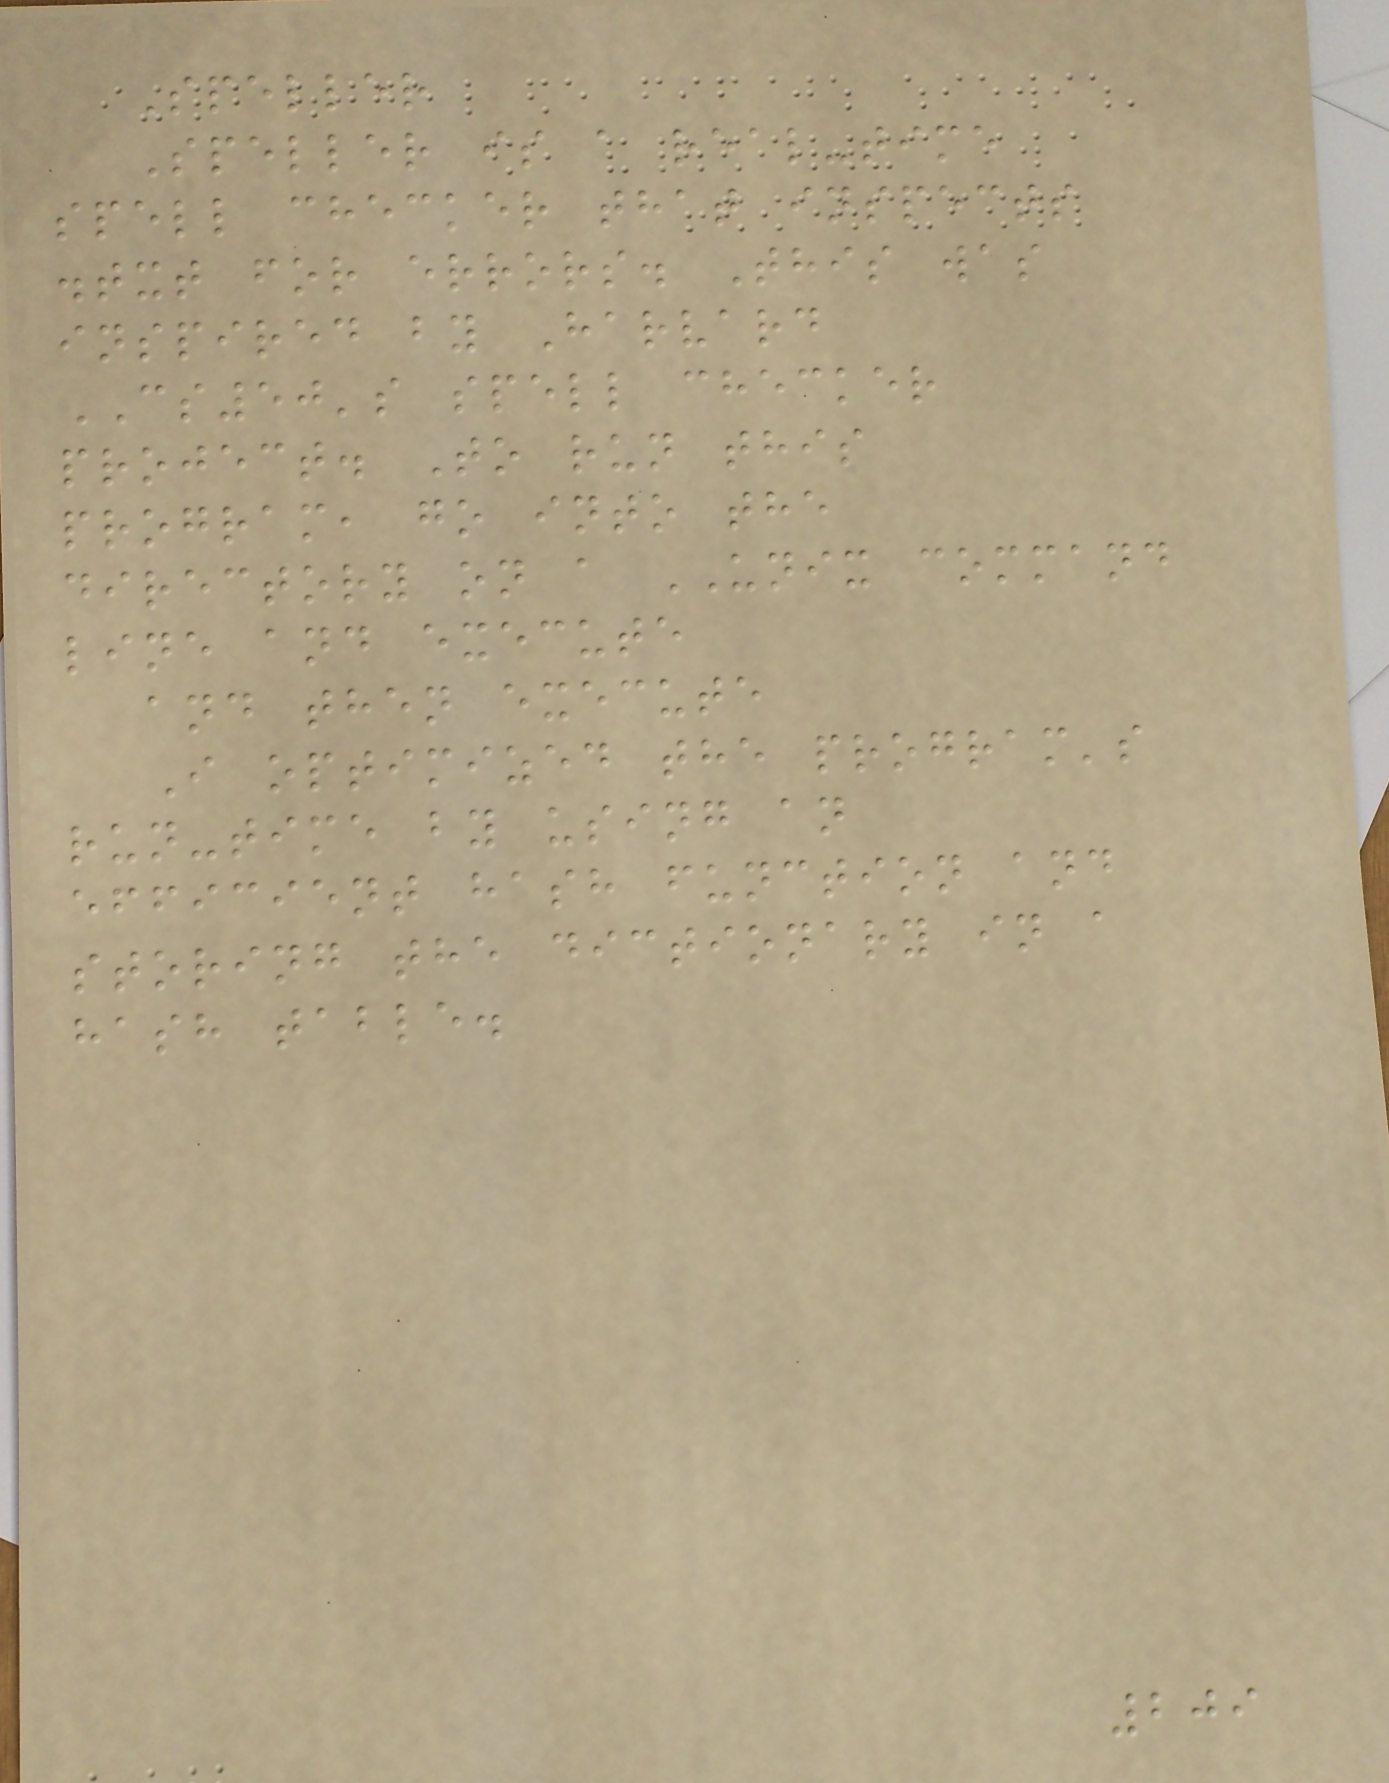Speller
Speller is a real-time
spell checker that inspects
.txt for errors. This was
inspired by Harvard
CS50's spell checker
project. To run this
program, go into the
directory on a UNIX command
line and execute
and then execute
I optimized the program's
run-time by using an
efficient hash function and
storing the dictionary in a
hash table.
209
